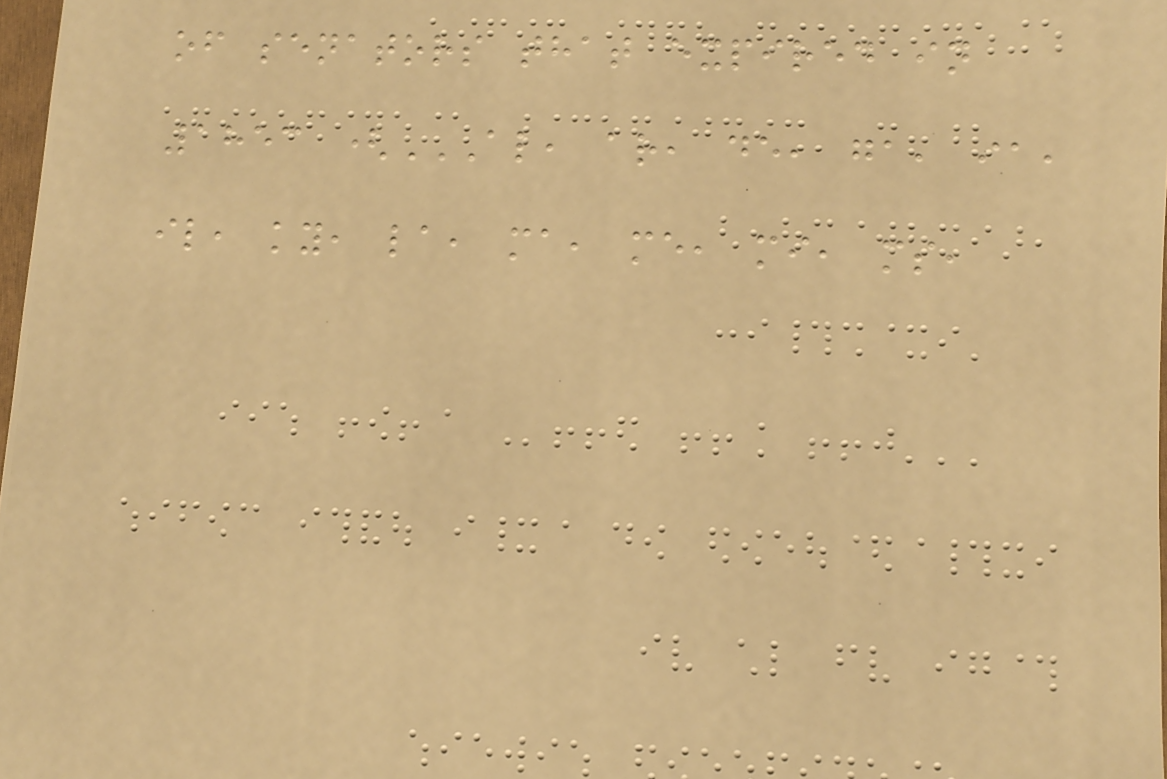of senators that expired in
1853 (AL, AR, DE, GA, IA,
IL, KY, LA, MA, ME, MI, MS,
